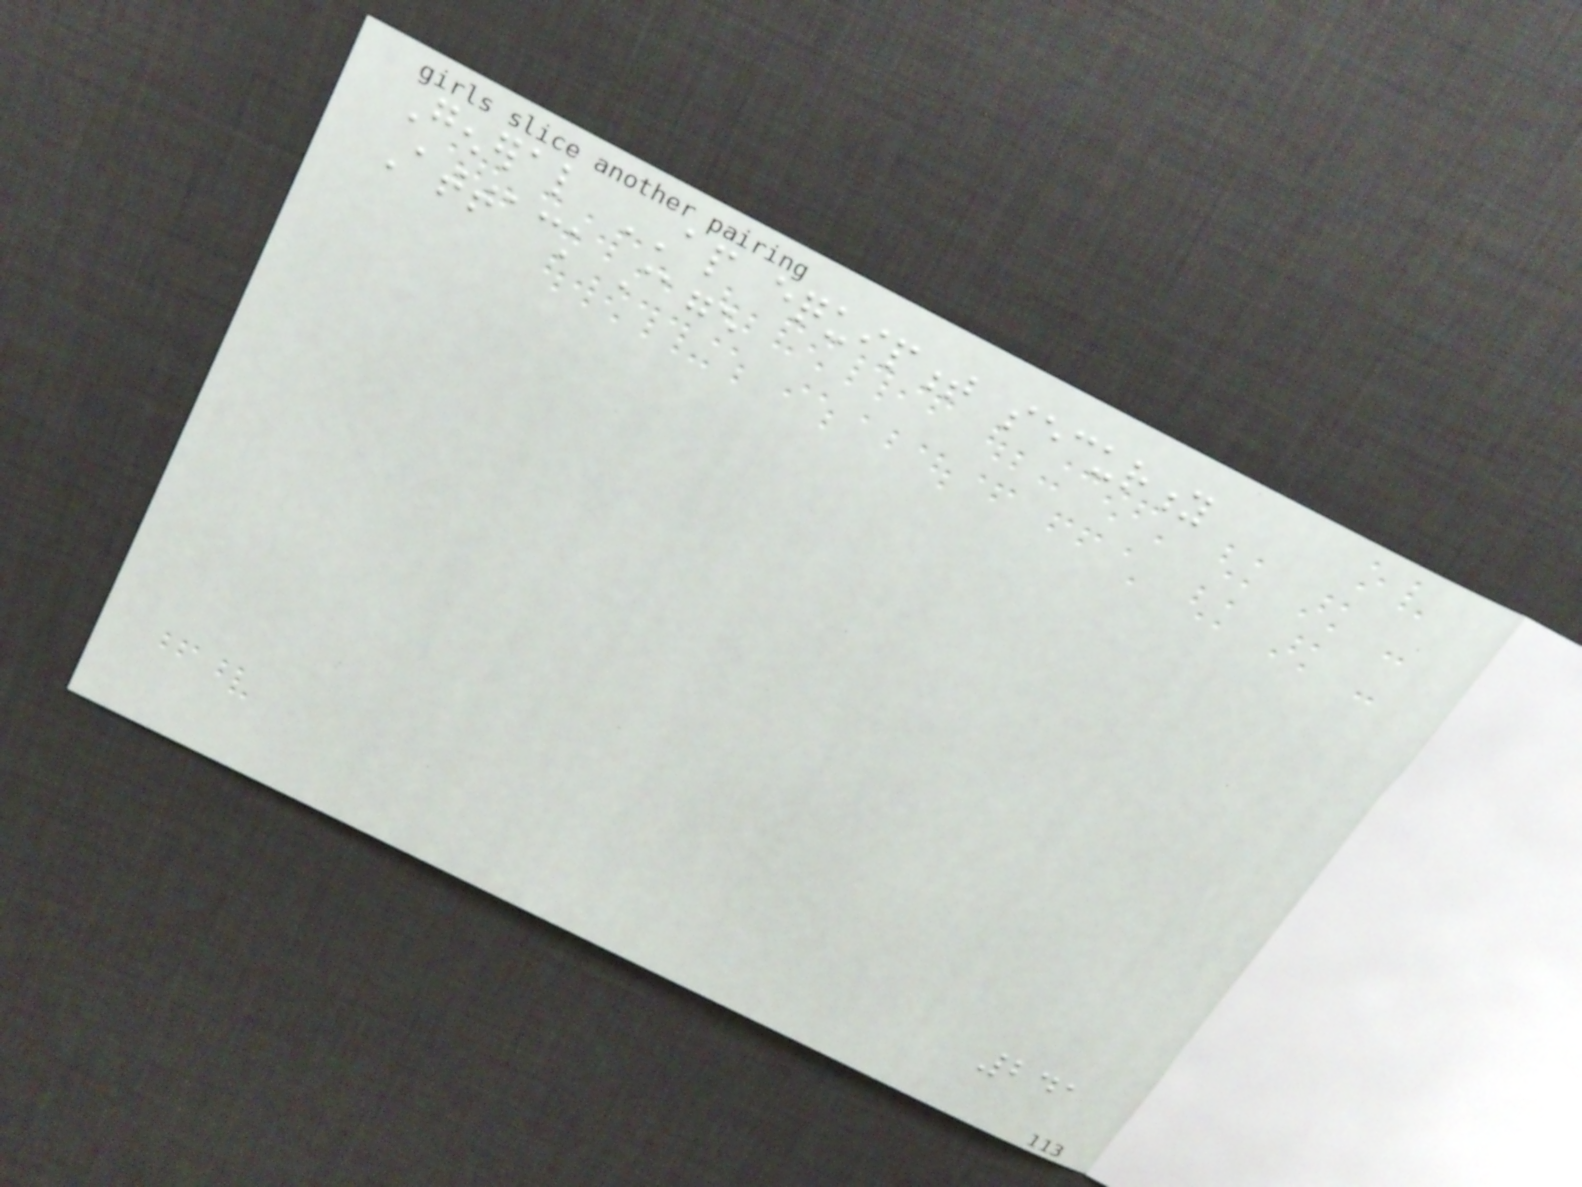General AP equipment security
Attack stage
241
